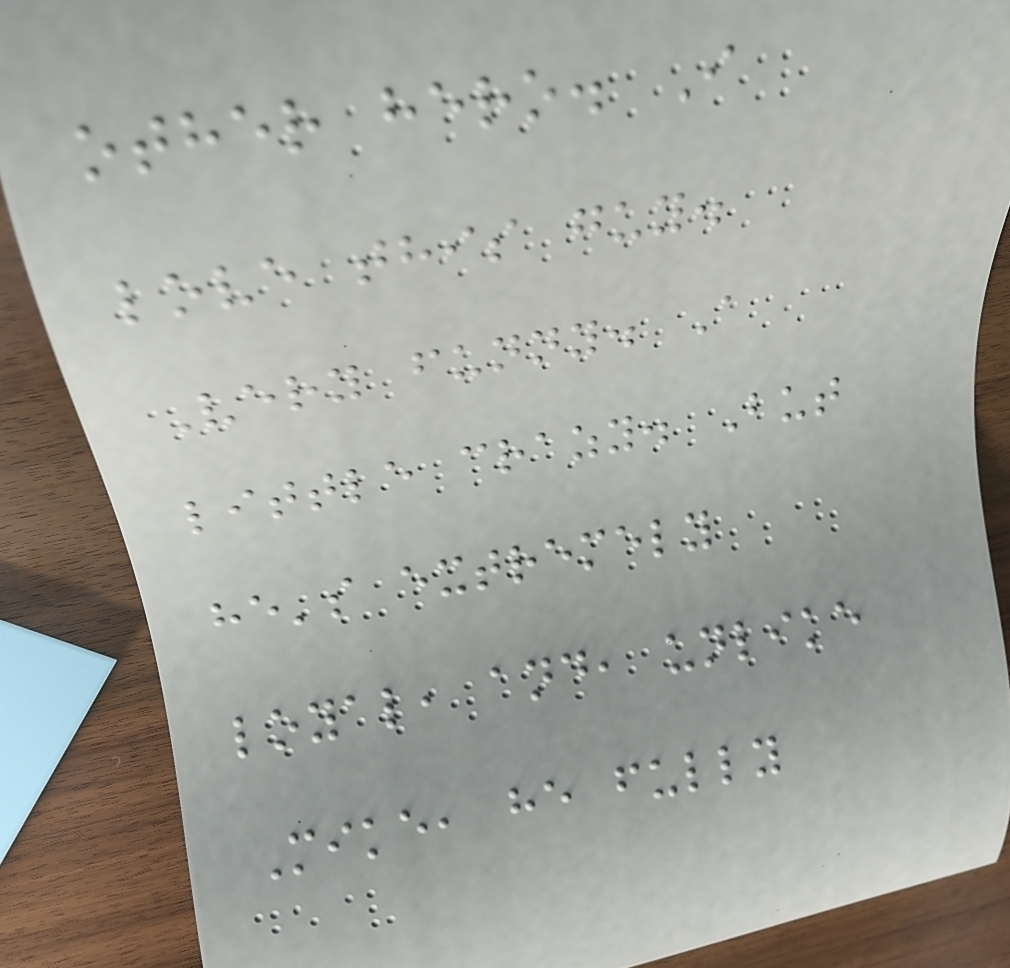other hero. I
love this guy.
Very funny. A
little crazy. But
he's extremely
loyal, and, unlike
Mike, he fully
